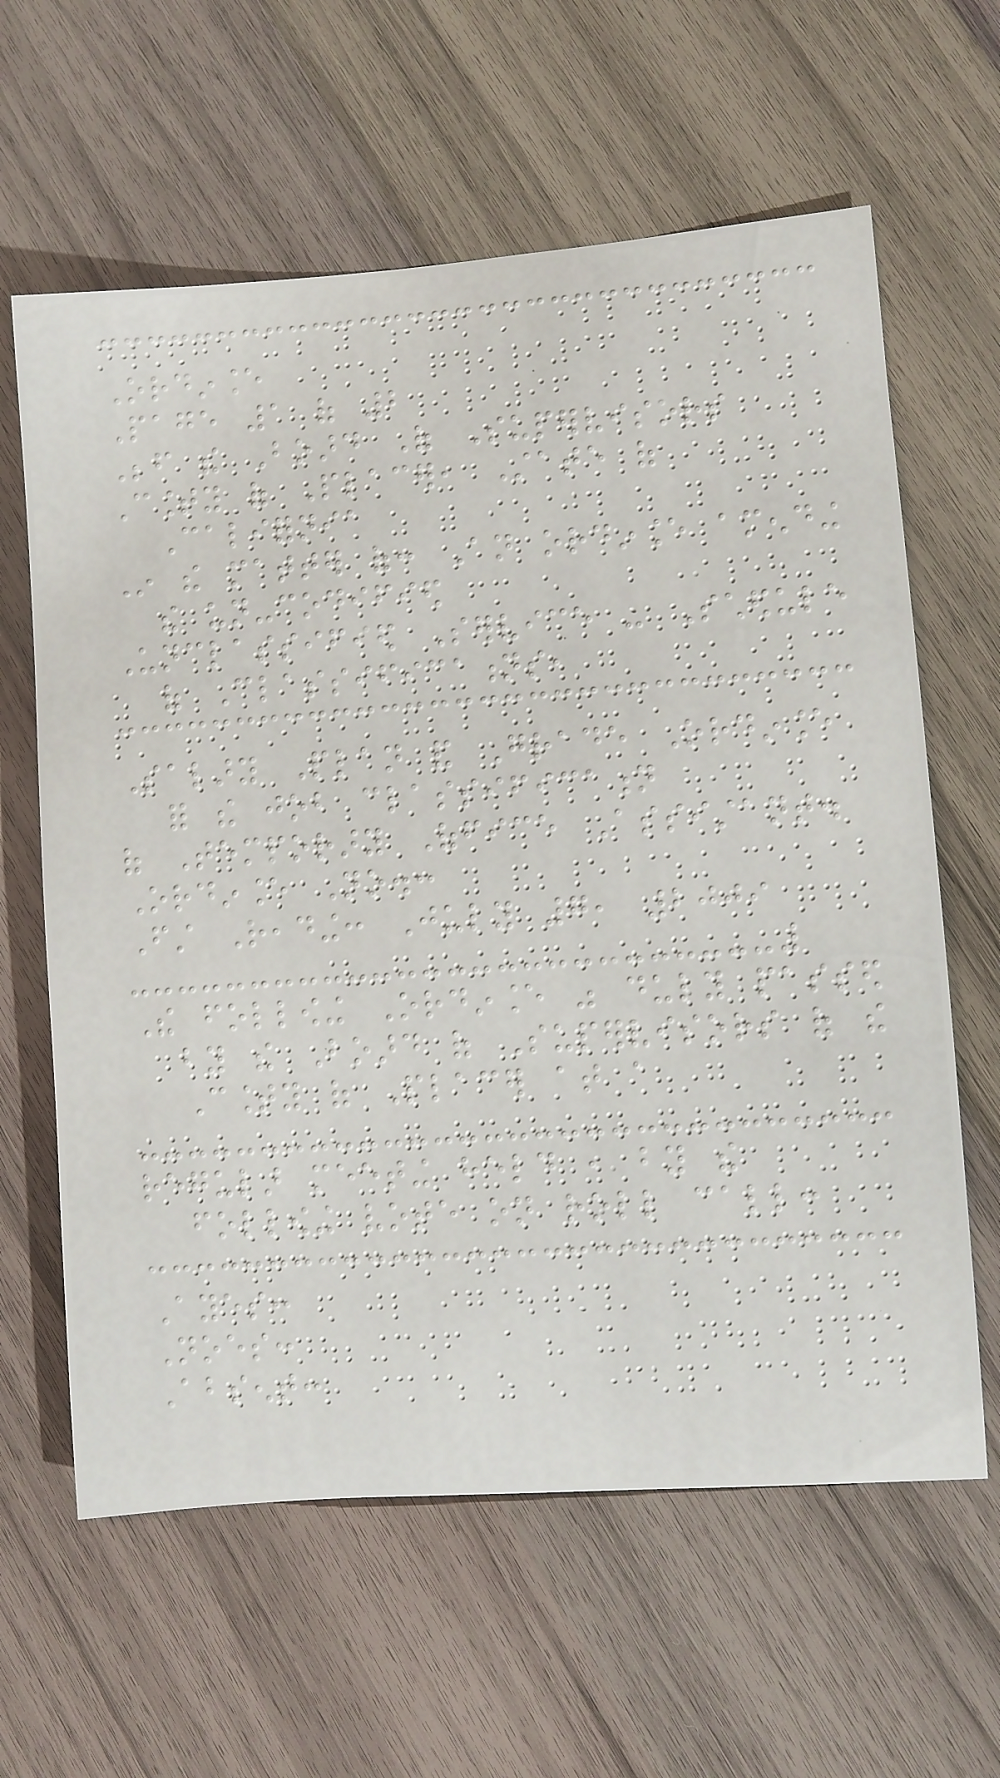Ordinance
Page 1 of 2
Before the Board Of Supervisors
County of Placer, State of
California
In the matter of: An ordinance amending
the un-codified
Unclassified Service - Schedule
of Classifications,
Salary Plan and Grade Ordinance
for the job classification
of Temporary Office Assistant.
Ordinance No.:
First Reading: July 7, 2009
The following Ordinance was duly passed
by the Board of Supervisors of the
County of Placer at a
regular meeting held , by the
following vote on roll call:
Ayes:
Noes:
Absent:
